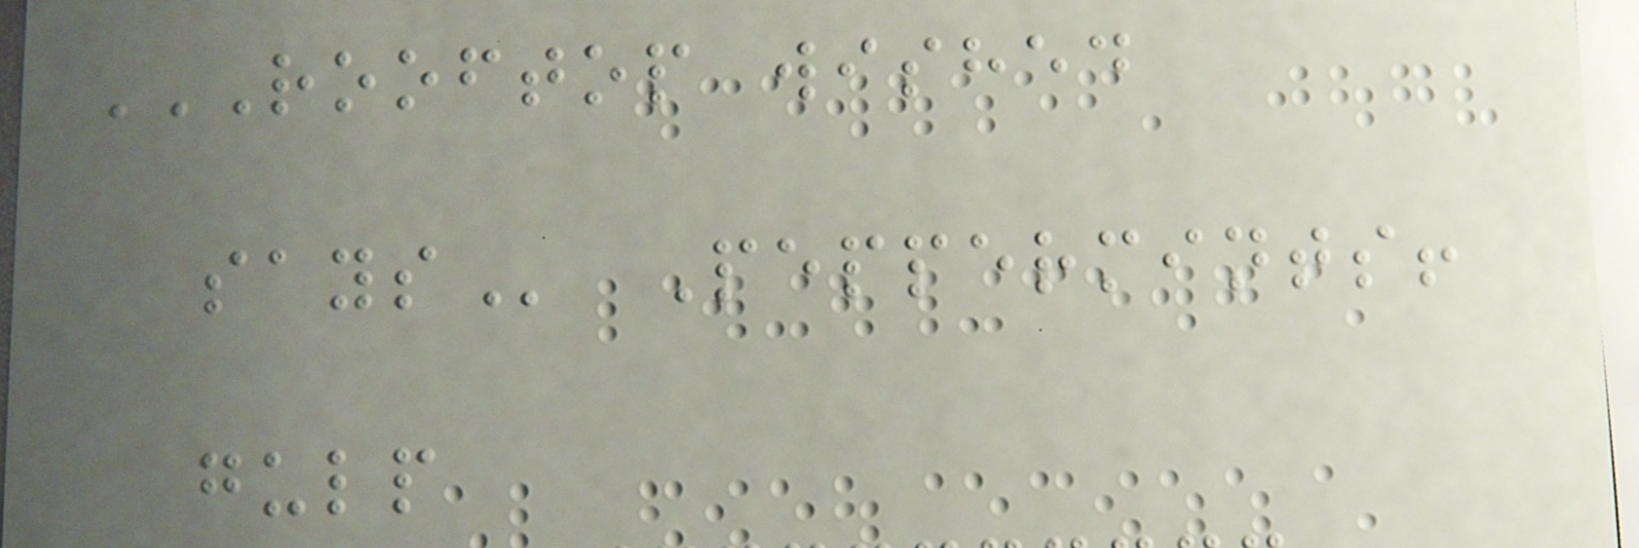ROOFTOP WISHED
SAYS Peppermints!
gulp
